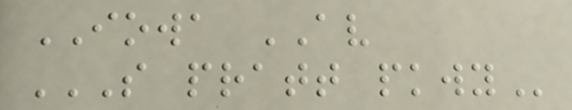IOWA AV
S PRATT PKWY
